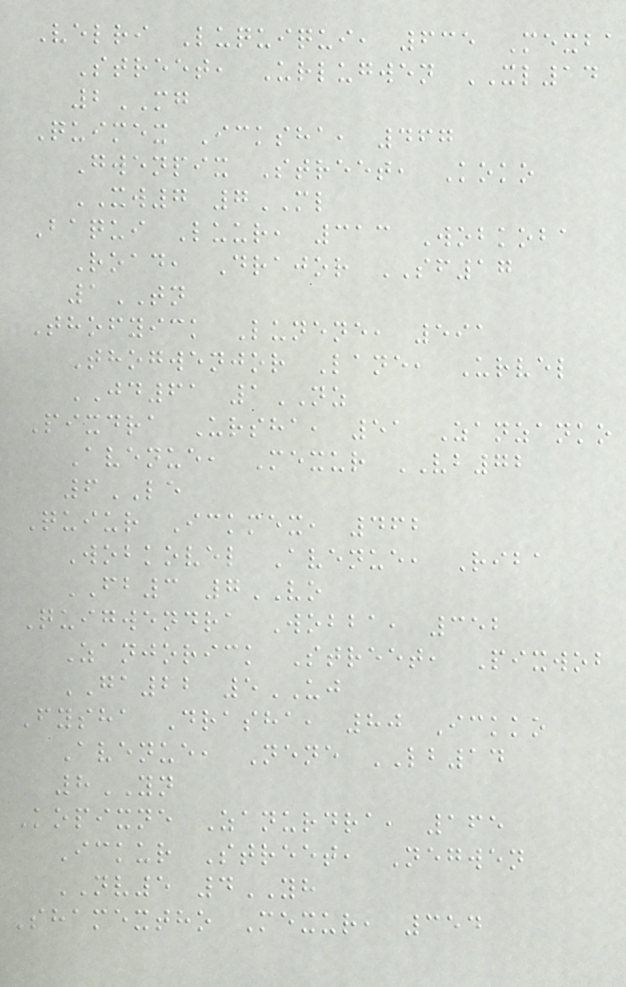Velri Luquiqui, 635 Mexba
Street, Urlugwen XL14
2MG
Quimex Icksha, 467
Gwenpix Street, Koko
XW7 7ML
Baqui Luur, 313 Wobkoba
Road, Drajor SF17
1TN
Thofyick Lunene, 591
Thogwenjor Lane, Urvel
JD61 1NZ
Pixdra Ursha, 51 Zanzanko
Avenue, Mexur VB72
6LE
Quiur Ickmex, 462
Wobkovel Avenue, Riba
FB3 7VO
Quigwendra Wobba, 352
Zanjorick Street, Pixwob
GA22 5UJ
Fysha Drasha, 80 Ickko
Avenue, Nene LB14
8YN
Kopixne Zanurdra, 165
Ickur Street, Negwen
NV5 4YH
Shamextho Mexur, 354
